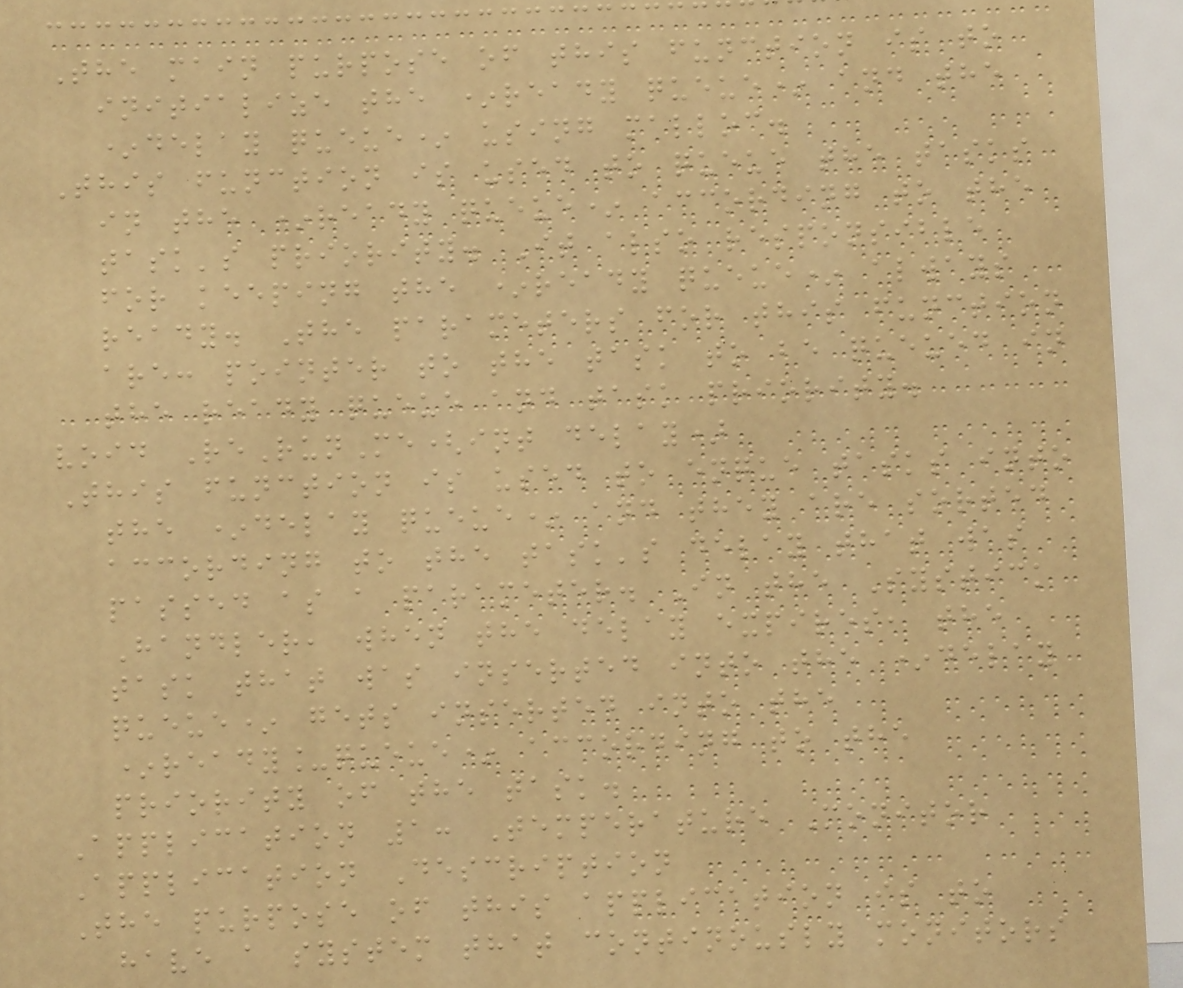The main purpose of this function is to
initialize the *ready queue* and the
*delay queue* using malloc.
This function is used to queue the tasks
in the *ready queue* according to the
task's priority. It also responsible
for keeping the *ready queue* always
ready. The parameters for this function
are: pointer to the task to be queued in
the ready queue and task priority.
void ReRunMe(int delay)
This function is used to enque tasks into
the *delay queue* and they are sorted
according to the task's delay that was
passed as a parameter. In the Systick
Handler, when the delay expires, the
task that was inserted into the *delay
queue* gets inserted into the
*ready_queue* according to the
priority of the task.
Application 1: Temperature Monitor
Application Description
The purpose of this application is to
have a system that continously monitors
